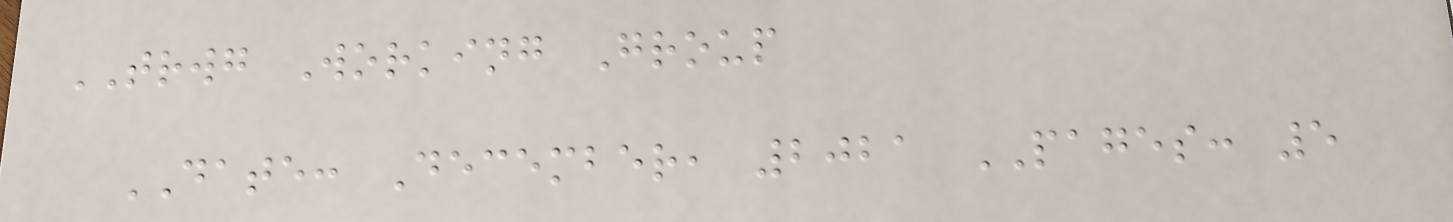TRWG Working Group
DATE: December, 2021 PAGES: 5
